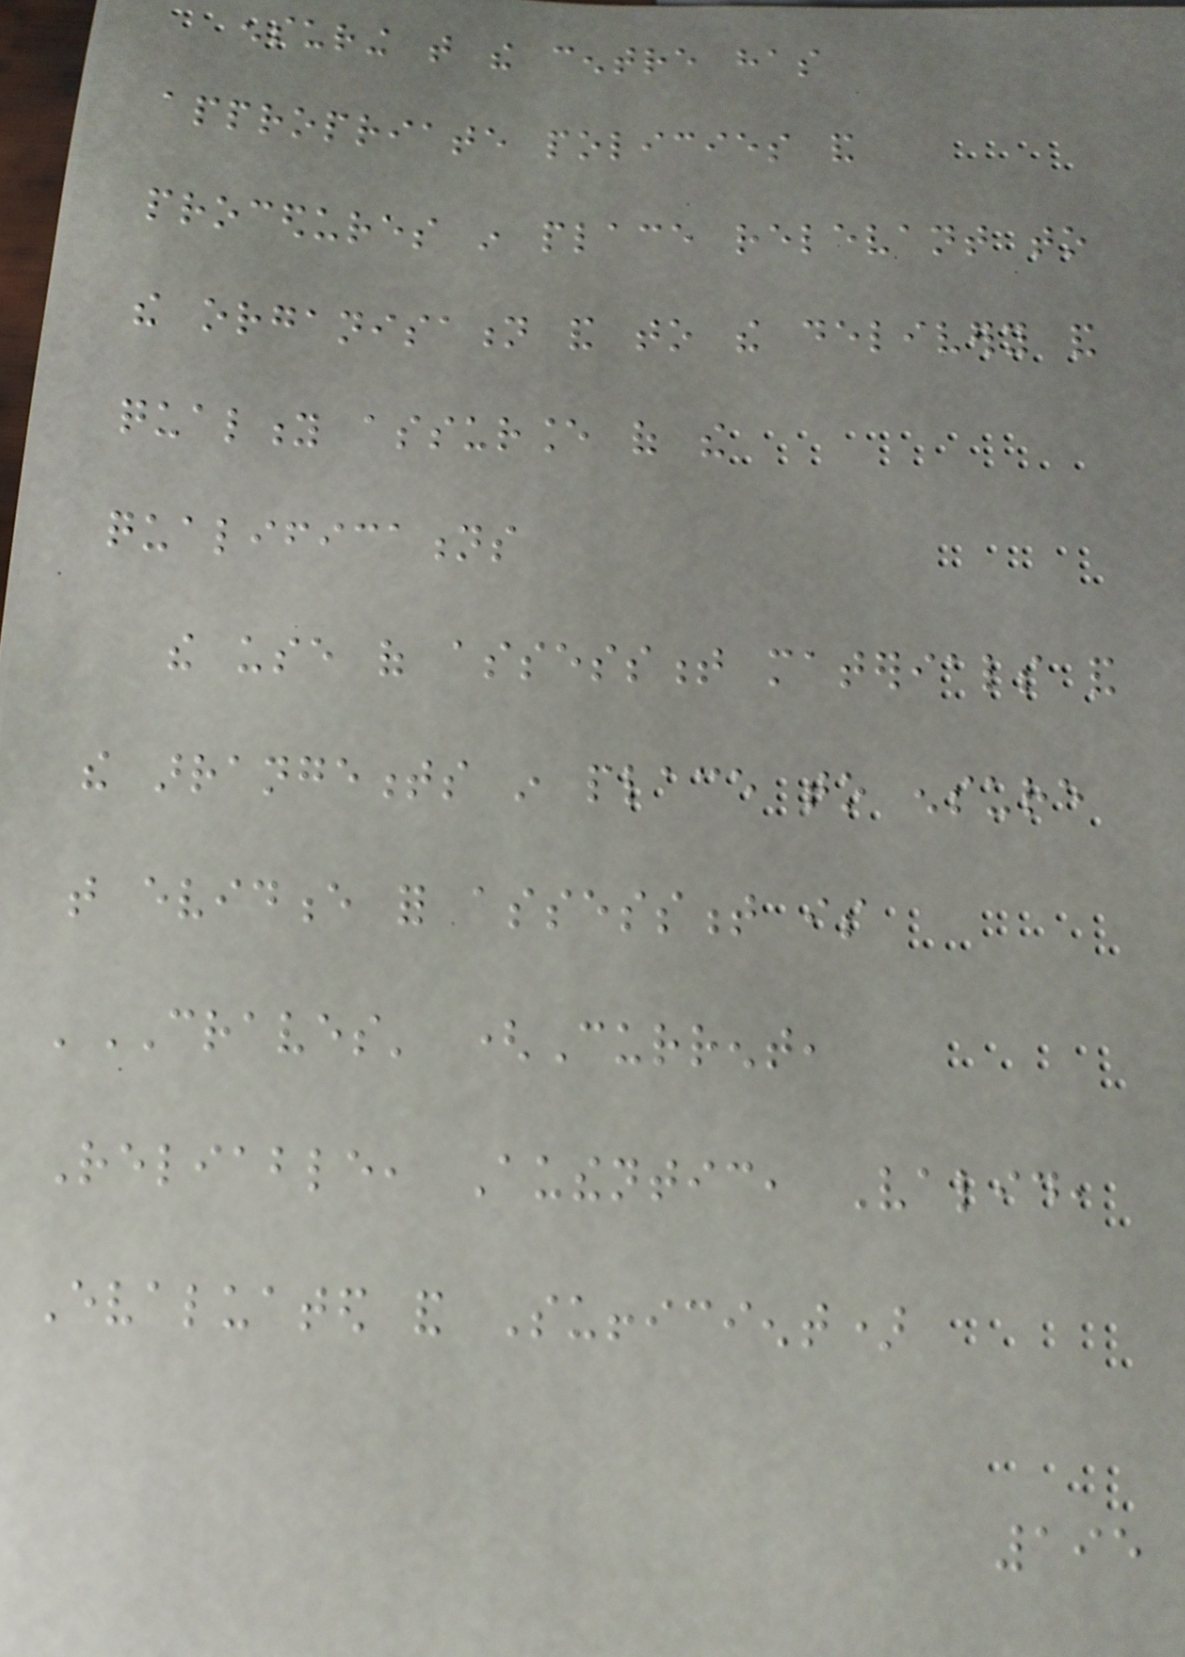ensuring that the centre has
appropriate policies and
procedures in place relevant to
the organisation and to the delivery and
quality assurance of the
qualifications
the use of assessment materials and
the arrangements in place to ensure
that evidence for assessment is
'CRAVES' (Current,
Reliable, Authentic, Valid,
Evaluated and Sufficient)
195
